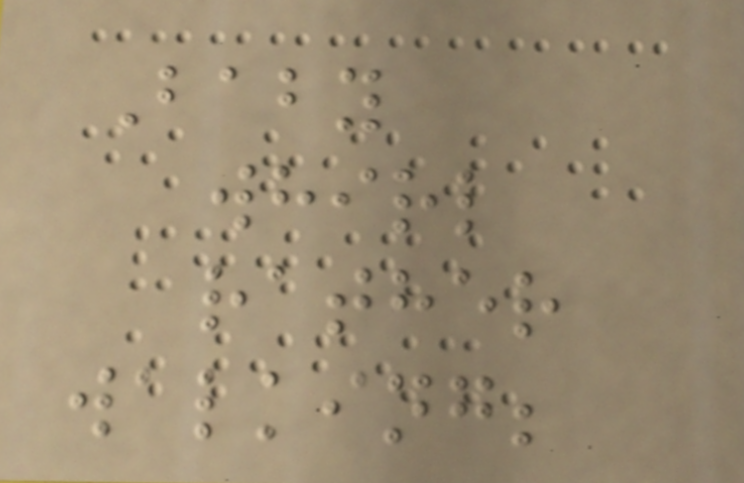Baby
whirl
rather
walking;
